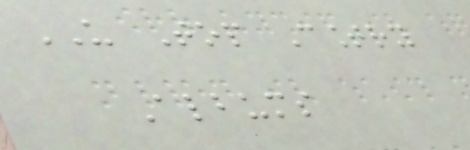US Top Country
Albums
